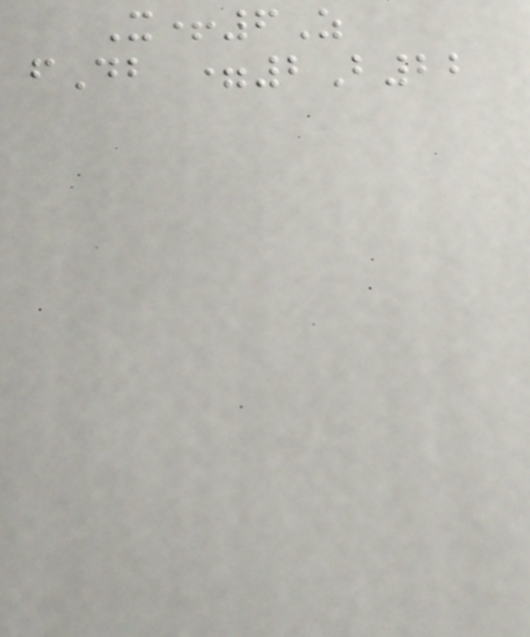X+6Z
fDb =2B22
